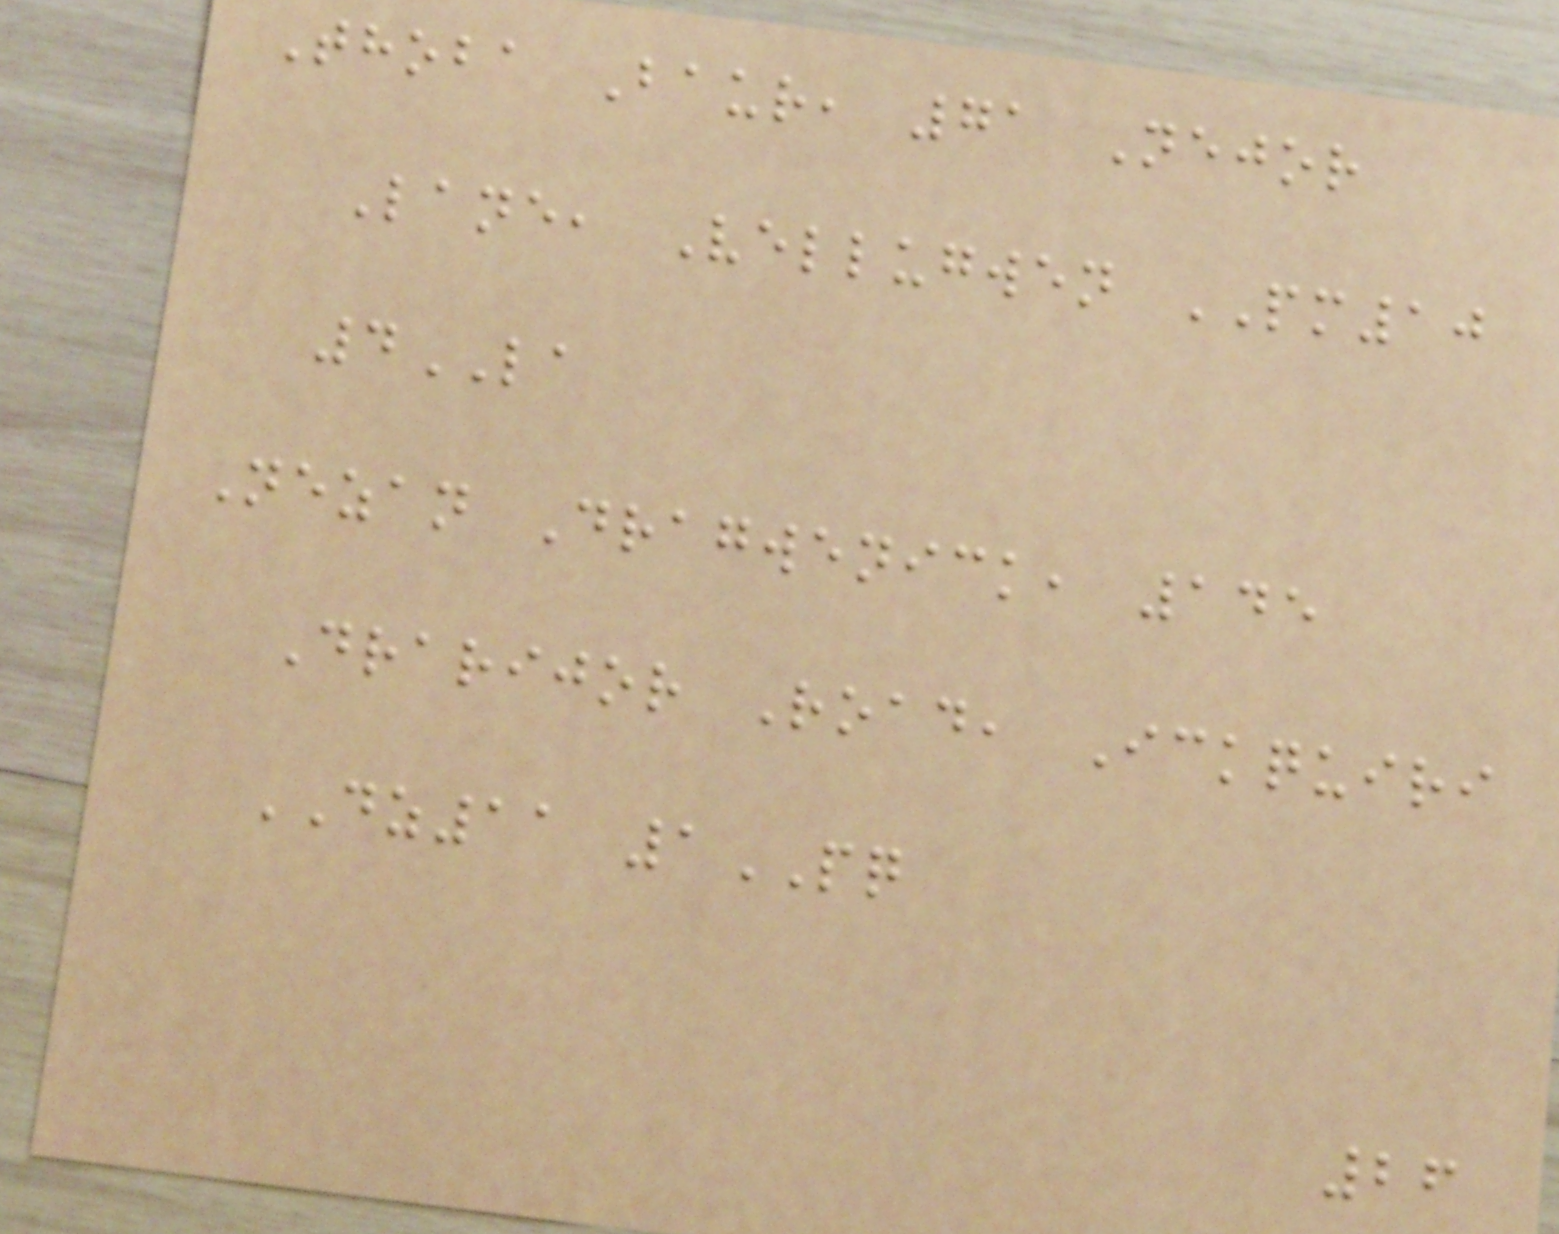Thoba Baur, 71 Nejor
Lane, Vellugwen PM10
4LA
Nezan Dragwenick, 145
Drarijor Road, Ickquiri
DZ11 1PQ
26
